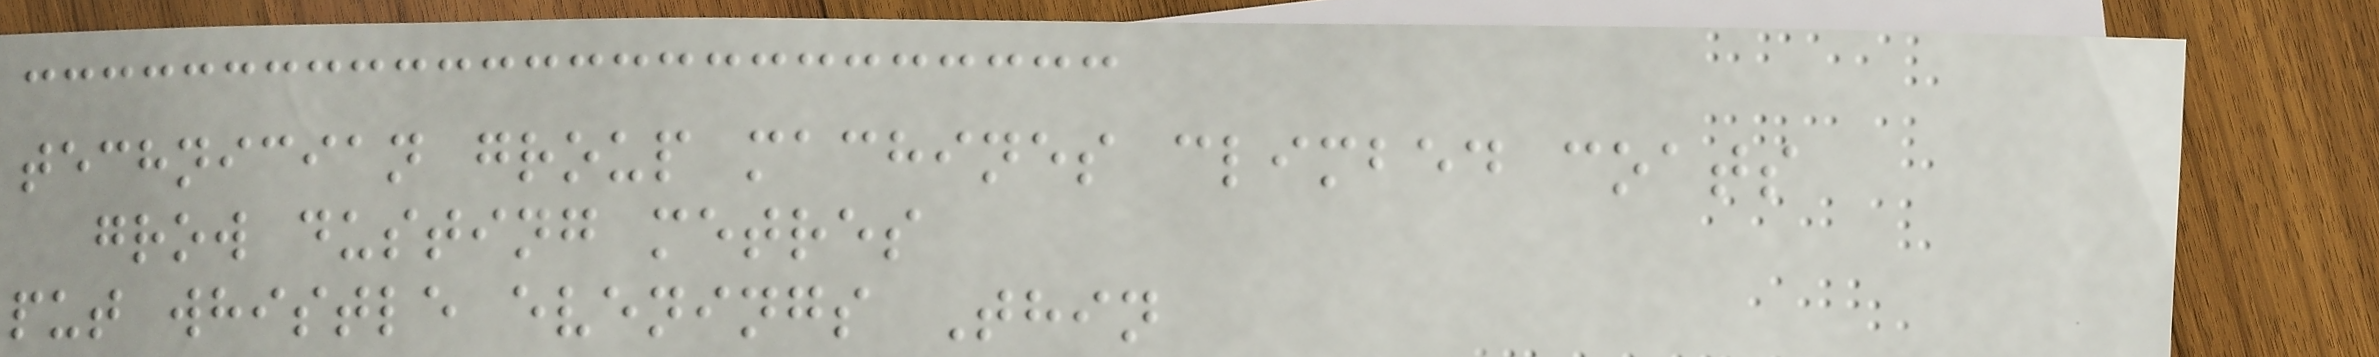technician group machines climbed coats
grow dusting metres
put whistle evenings Thin
